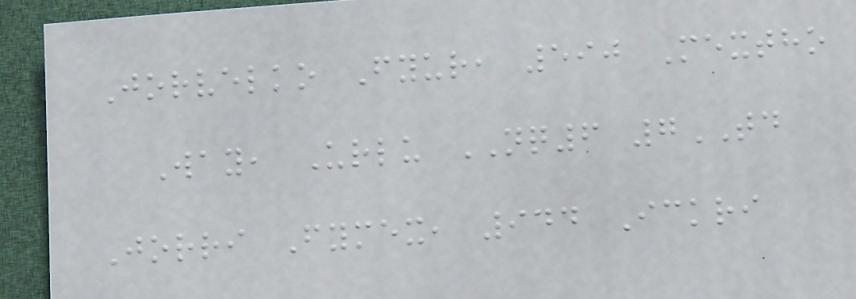Jorvelko Fyur, 590 Mextho
Way, Urlu NQ6 7TD
Jorri Fymex, 944 Ickri
